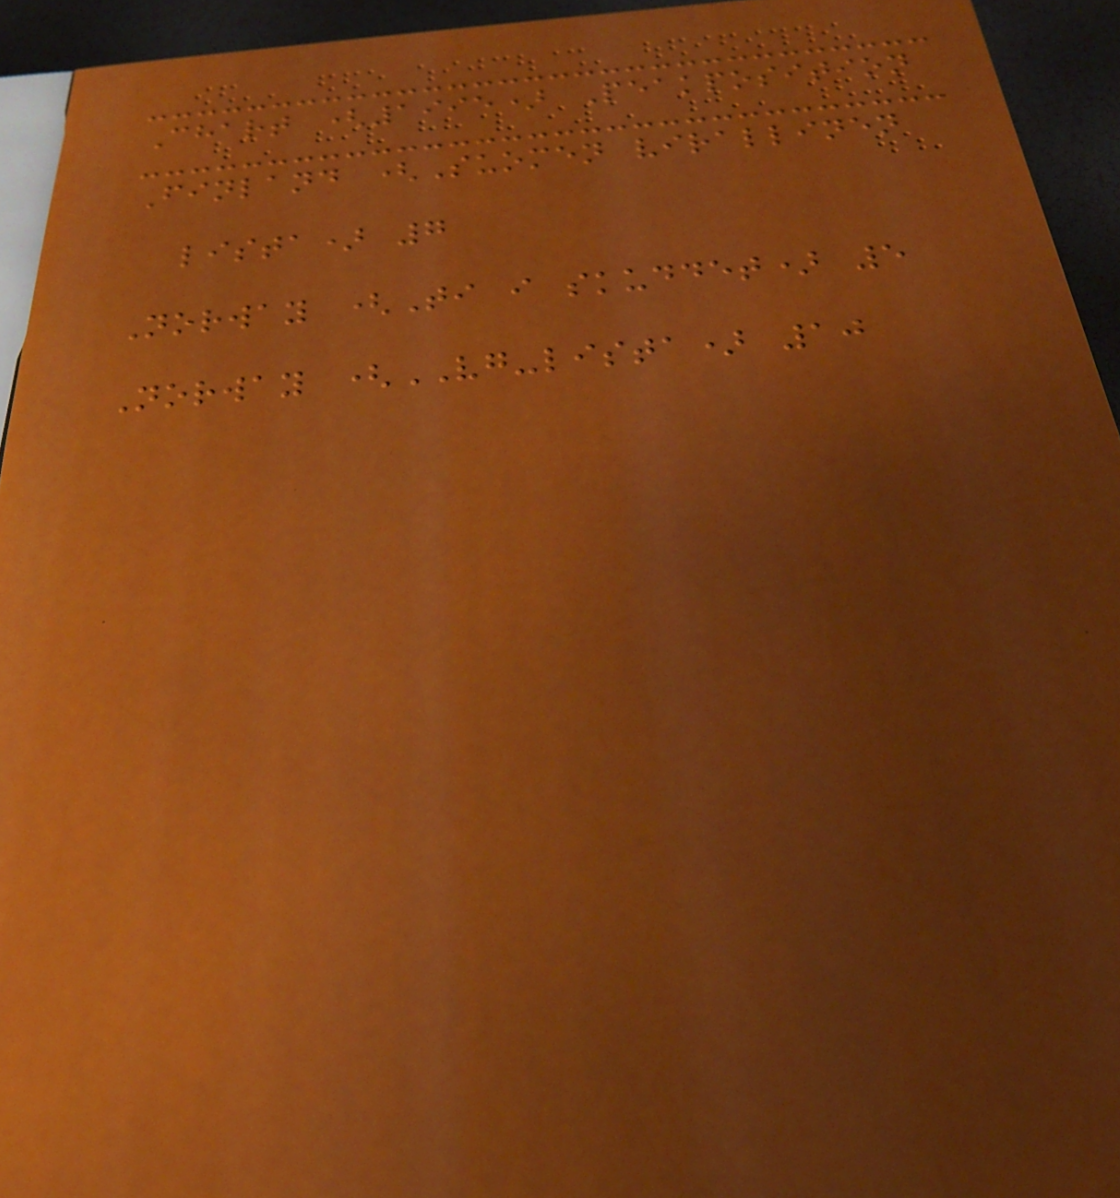Chart (1995) Peakposition
Finland (Suomen virallinen
lista) 7
Norway (Ti i skuddet) 5
Norway (VG-lista) 10
